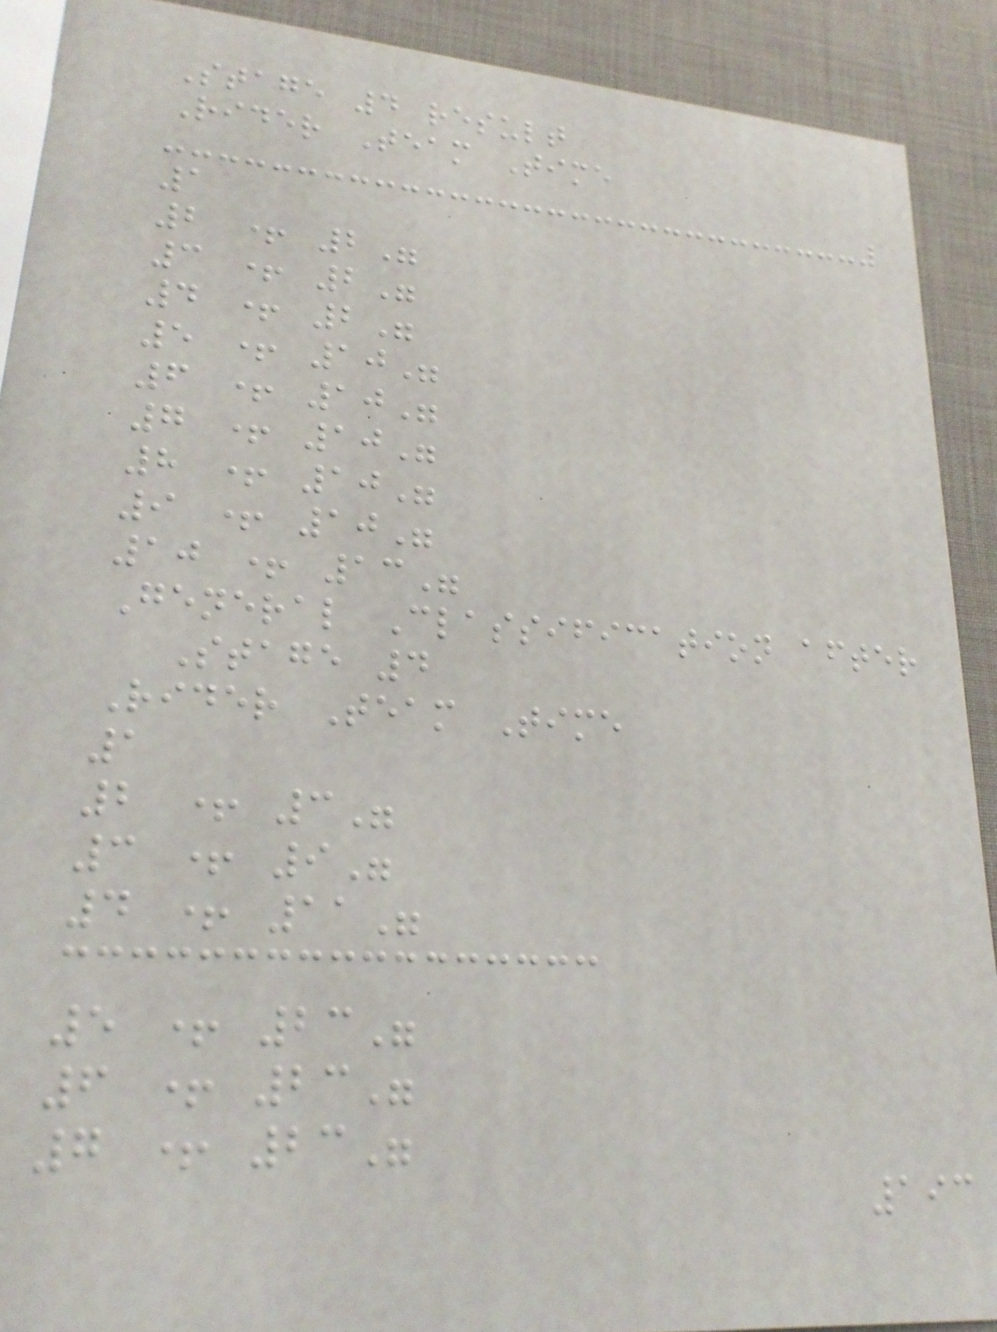Stage 4 result
Rider Team Time
1
2 + 2"
3 + 2"
4 + 2"
5 + 10"
6 + 10"
7 + 10"
8 + 10"
9 + 10"
10 + 13"
General Classification after
Stage 4
Rider Team Time
1
2 + 3"
3 + 9"
4 + 11"
5 + 23"
6 + 23"
7 + 23"
193
